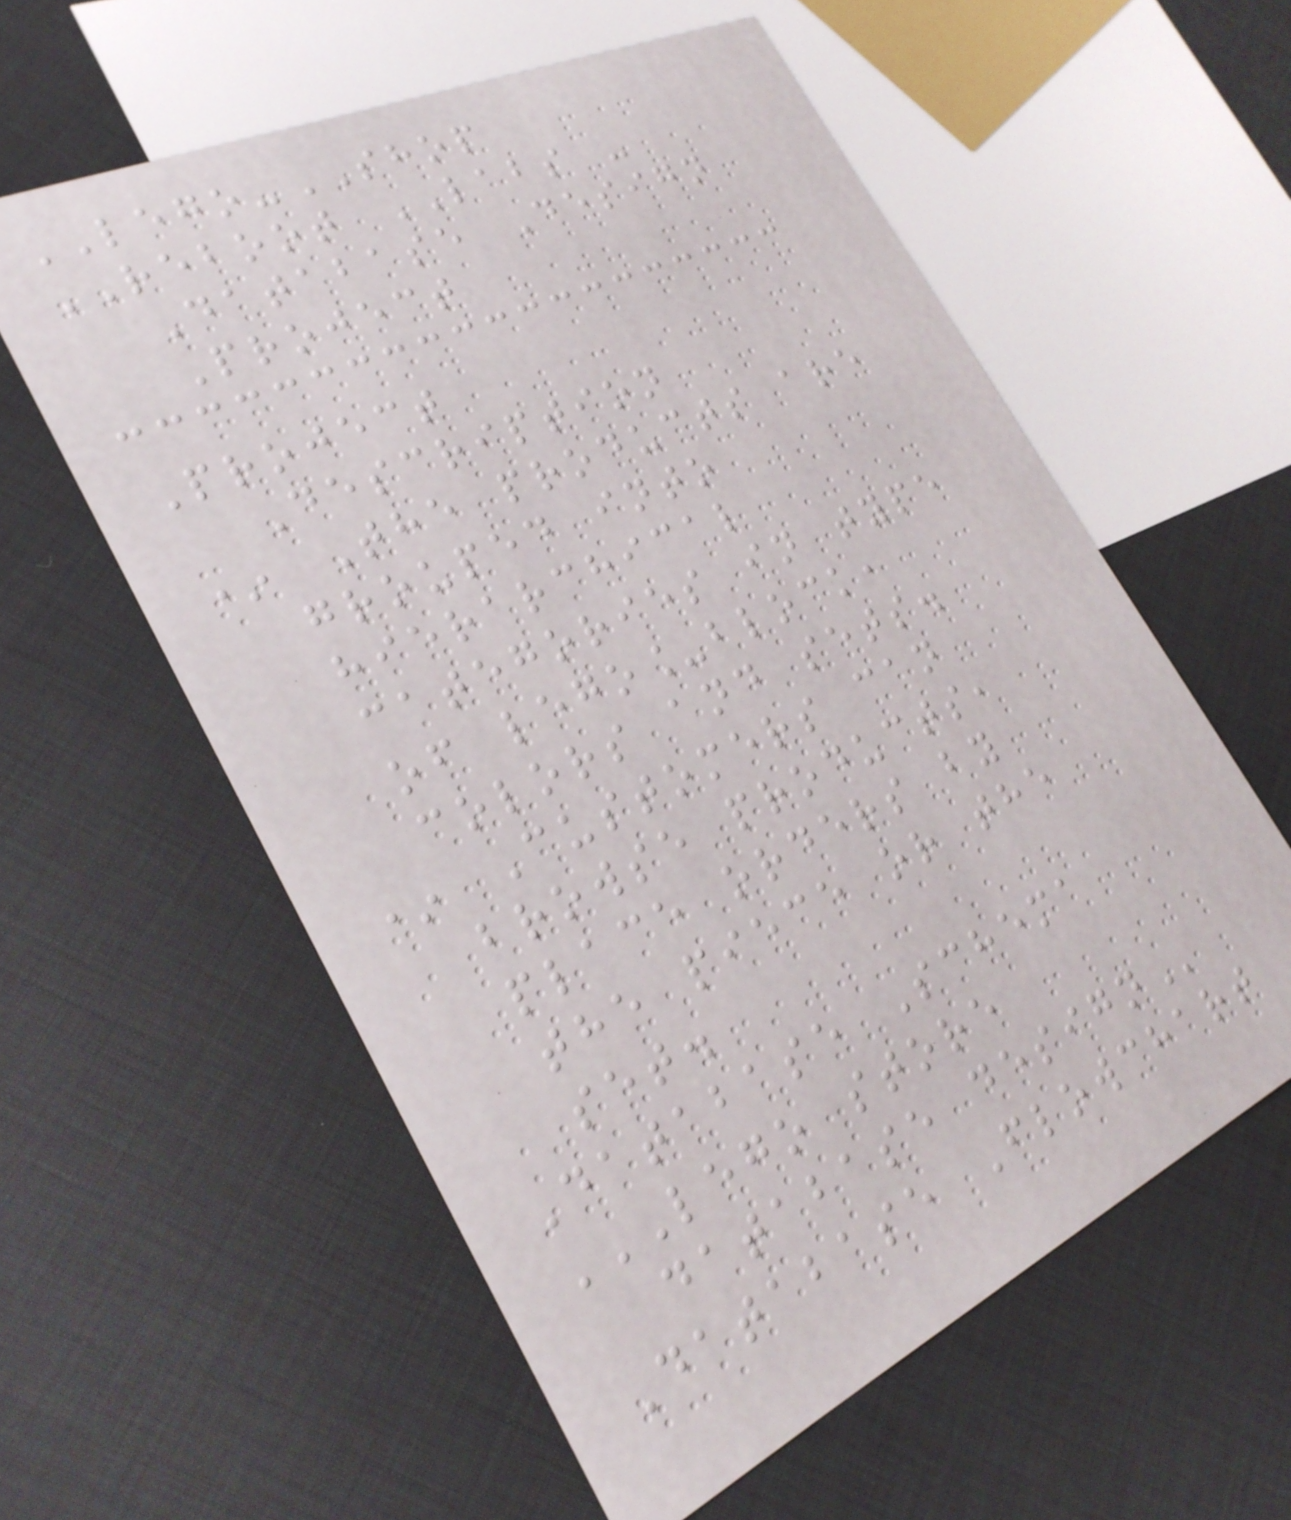LEGO-SHOP
REBOOT LABS -
Database Design
Project
Project
Description
* The products are
grouped into
hierarchical
categories in type
of lego_block,
colors and sets.
* Customers can
browse products,
place orders by
the piece or the
set.
Database Schema
LEGO STORE
DATABASE DESIGN
Database Flowchart
